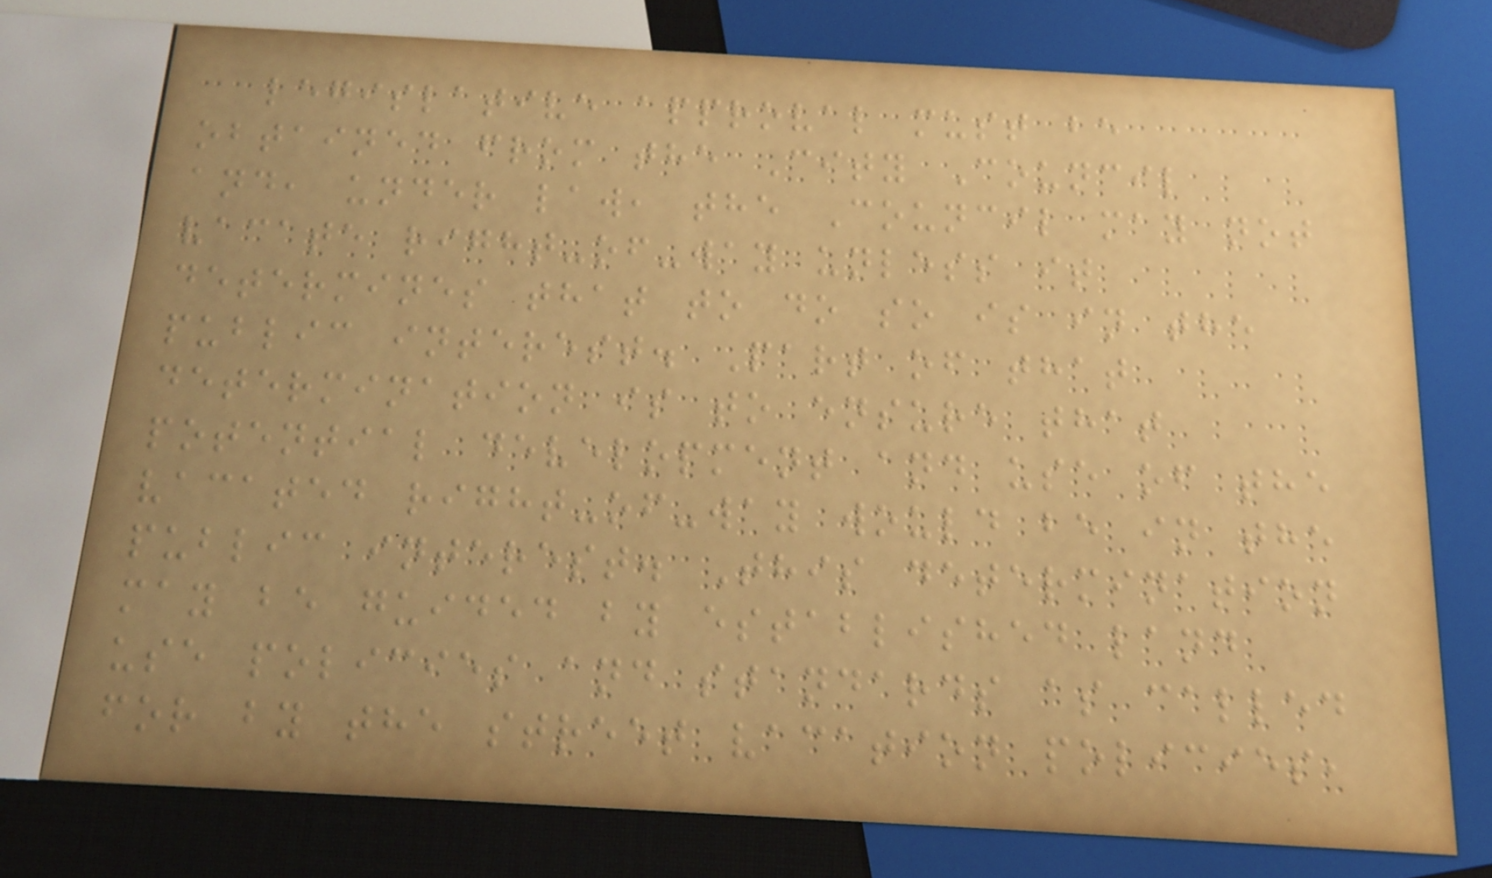legislative approval must be
obtained from the City Council
and, under law, the Council may not
vacate right-of-way unless it
determines that to do so is in the
public interest. Part of that
determination is to ensure that
potential development and use of the
vacated right-of-way would be in the
public interest. This determination
may be guided by established land
use policies and standards as called
for by the street vacation policies,
